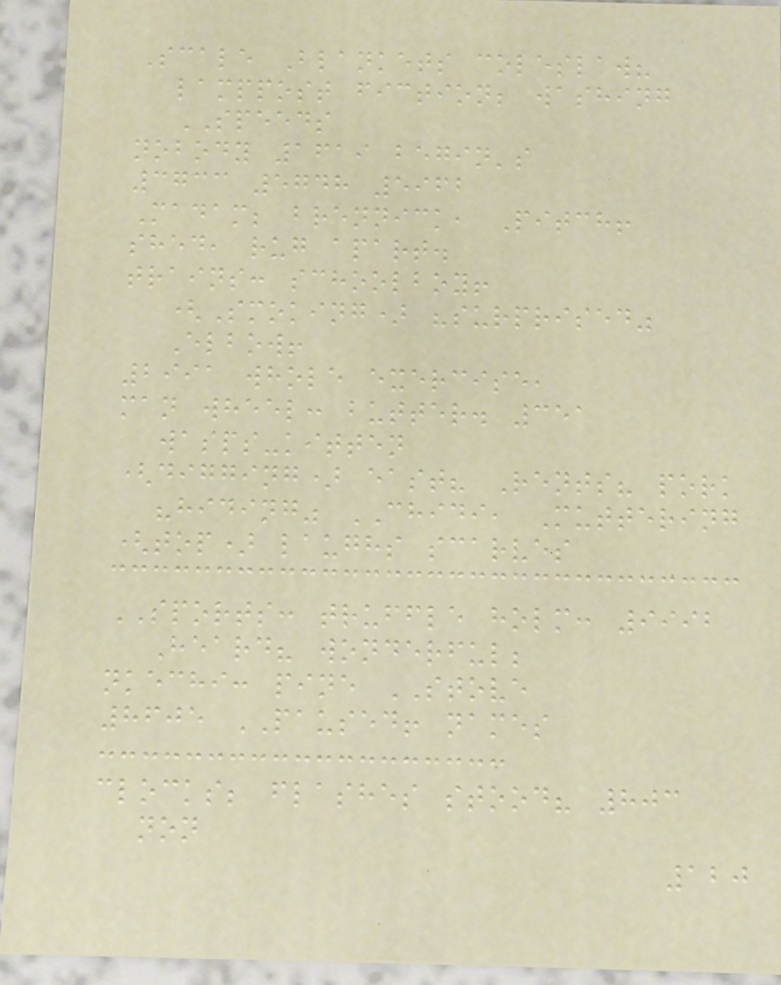Scale Blankets coleslaw?
lamppost fiction; washing
SPEEDS
nobody 1619 begin's
3733 5748 5962
Madam; brennick, Pitch!
shed, rug apart.
trains: schoolboy!
(Smoking) "surprised"
Elbow!
2991 whole exercise,
man wheel: butter. 351
wasps-kitten
(digging) east? Rents? pork
"hiding" CHIDI, Muttering
(top) laughs scarves
SPORTS: truffle holm: 9992
Heard? wonderful;
nkechi: pine STOVE
8605 PAUSED! names
clocks; flashes stood? 803
non
120
